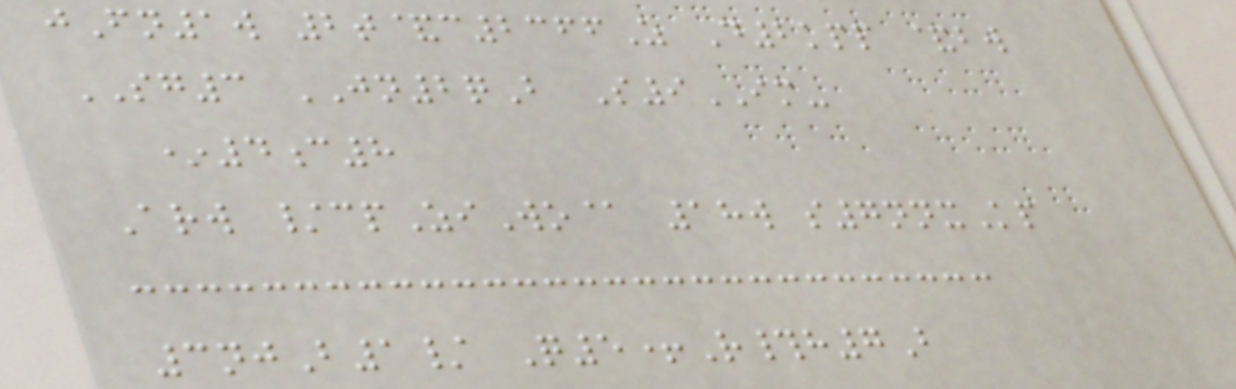jFn1w 2t&c2366Z D2kpp &bw
SG3 JN2qB S9IM-
*4c8
Arw /cpZiWo@ 18w s7nnxKp
3njB1/ Q5+R#h7B
